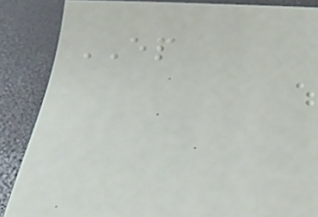EP
